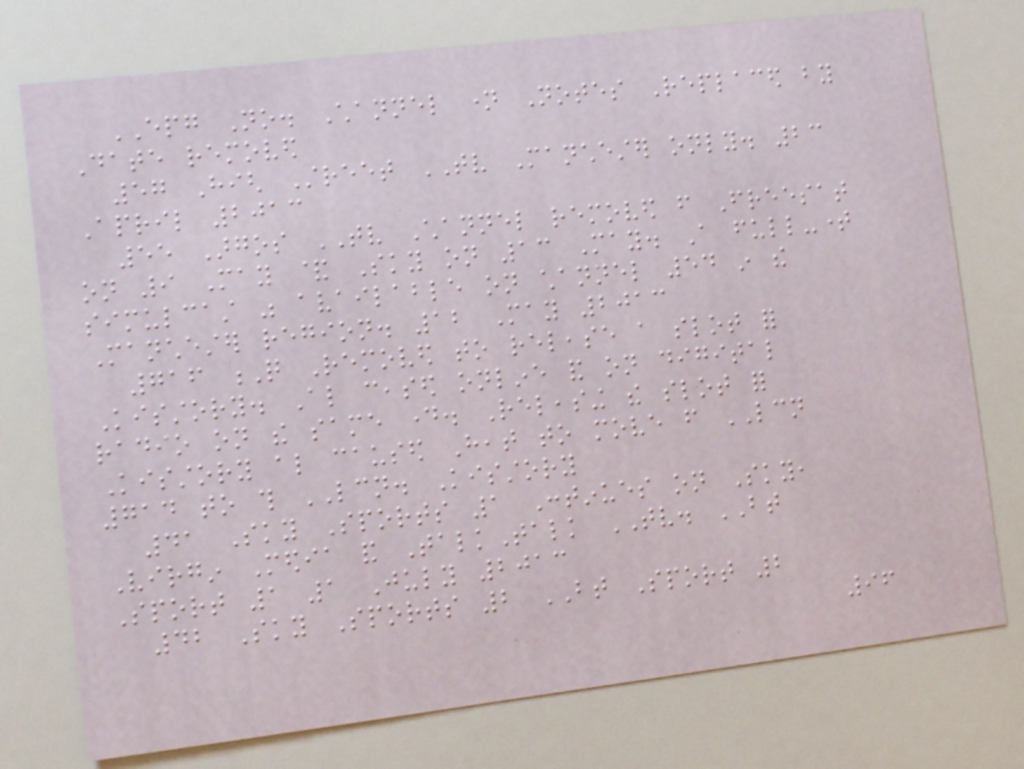EPG No. Channel name Notes Replaced by
Date removed
57 High Street TV Manchester only. 23
April 2013
55 Argos TV Channel removed from Freesat
on 9 May & Sky on 13 May. A full-time
simulcast was available on channel 54 in the
Manchester region. 12 May 2013
716 Q Removed to release a slot for
Kisstory. Also ceased online and on digital
radio on the same day. Releasing the slot for
Kisstory also caused Heat to move from LCN
714 to this LCN. Kisstory
41 Sky Sports 1 Continues on Sky,
Virgin Media and TalkTalk TV. BT
Sport 1 1 July 2013
42 Sky Sports 2 BT Sport 2
96
